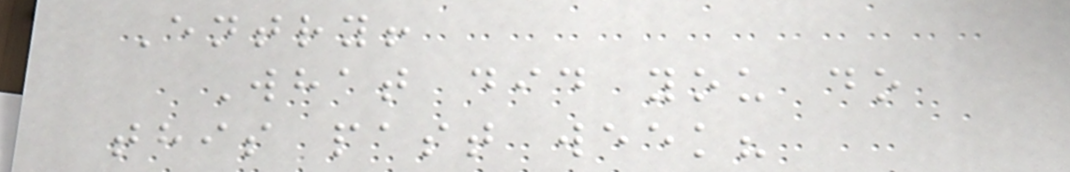Entry!
What did you do
this past week?
